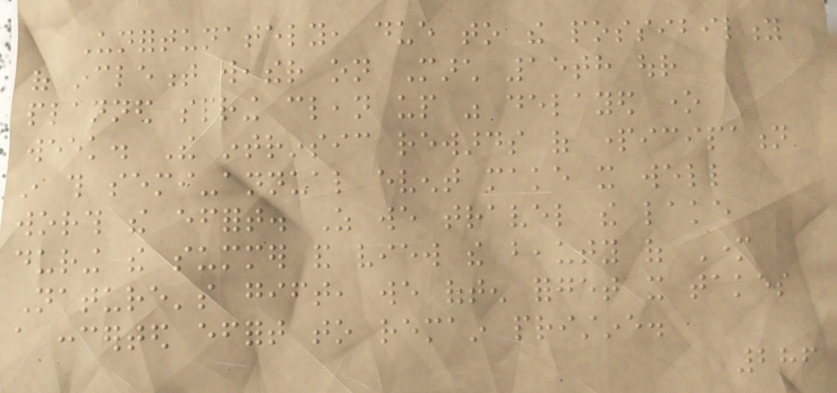Unfortunately, due to the possibility
of inclement weather on March 15th our
planned spring clean up was delayed one
week. The intrinsic rewards of participation
in this semi-annual event make it well
worth the effort. As we travel the lake
during the summer and view the beauty of Mother
Nature's gift, we often forget it takes
a concerted effort to remain pristine.
286
